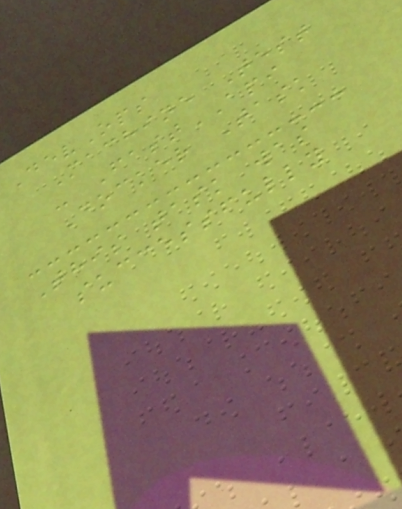DevOps
Machine Test
- FastAPI
Docker Task
This task was
successfully
